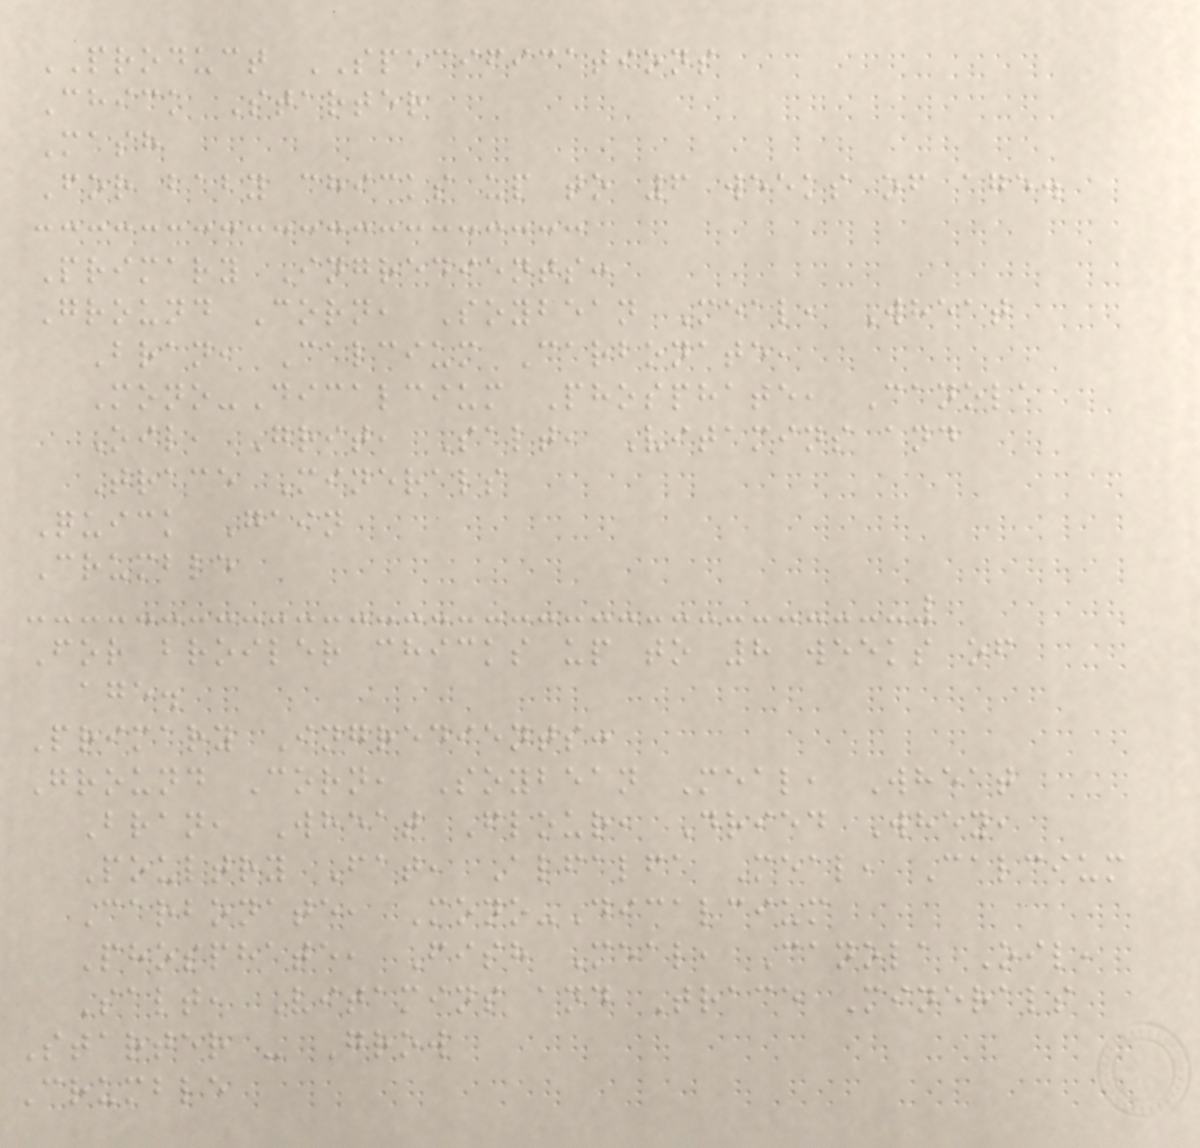PRODUCT SPECIFICATIONS
Chick Starter
Mash
For baby chicks up to 6 weeks of age.
Primary Ingredients:
Ground Corn, Soybean Meal, Wheat
Bran, Calcium Carbonate,
Mono-Dicalcium Phosphate, Canola
Oil, Grit, Salt, Vitamins and
Trace Minerals
Quick Gain
Crumble
For broiler chicks up to 8 weeks of
age.
Primary Ingredients:
Ground Corn, Soybean Meal, Wheat
Bran, Wheat Flour, Dried Whey,
Poultry Fat, Alfalfa Meal, Calcium
Carbonate, Mono-Dicalcium
Phosphate, Fish Meal, Canola Oil,
Salt, Vitamins and Trace Minerals
Starter - Grow
Crumble
